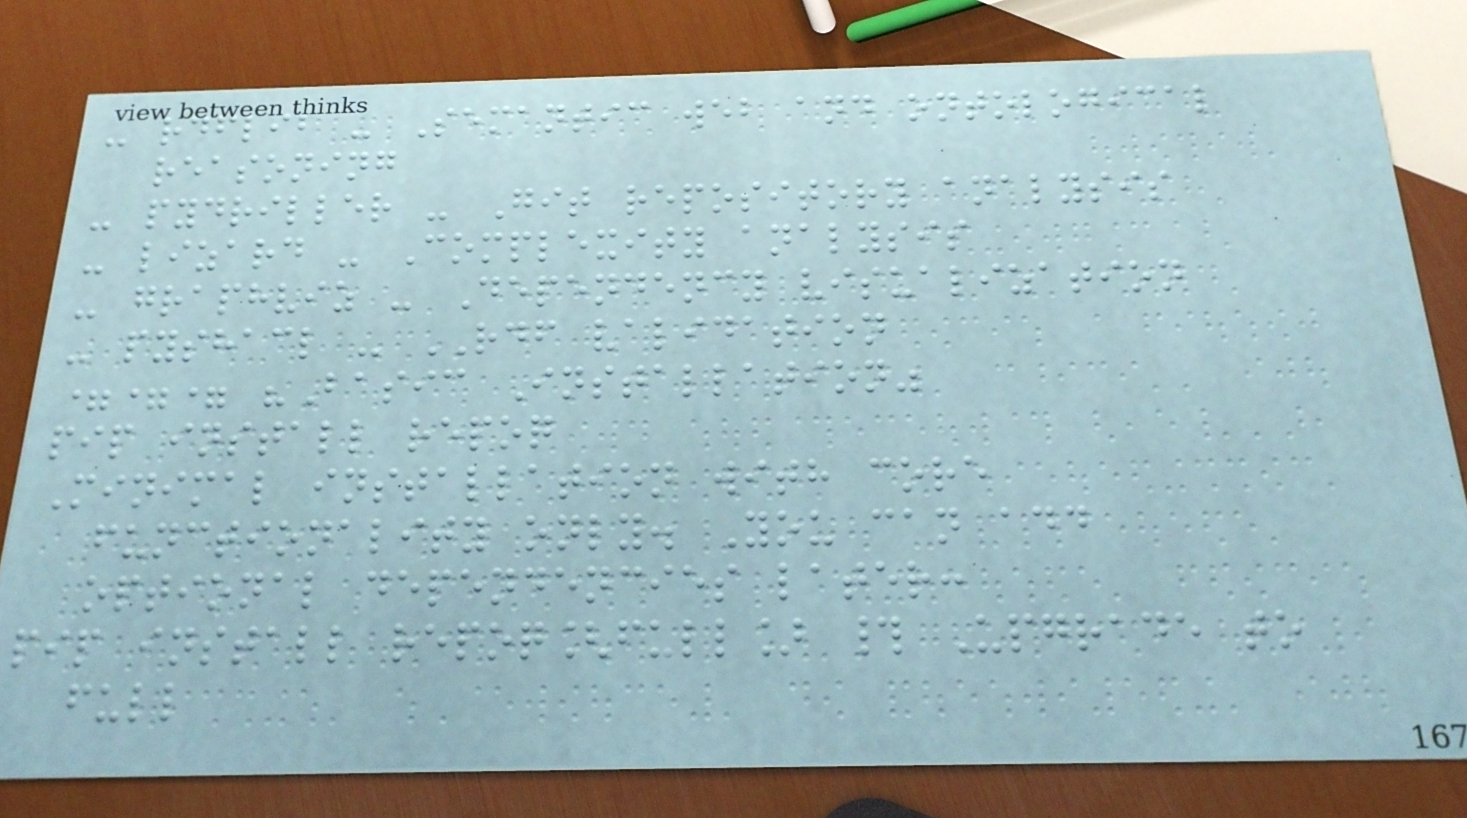- rdflib - Semantic web and ontological
reasoning
- pydriller - Git repository analysis
- lizard - Complexity analysis
- graphviz - Dependency visualization
- pyshacl - RDF validation
=== "Basic Installation"
pip install repoq
Minimal installation with core
functionality only. You can add
optional dependencies later:
pip install repoq[full] # Upgrade to
full
